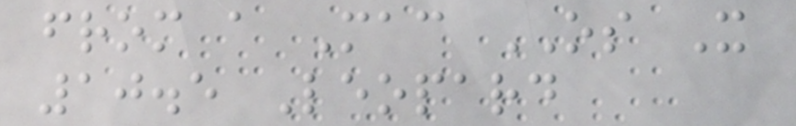from a Mac OS X
10.5 Leopard
